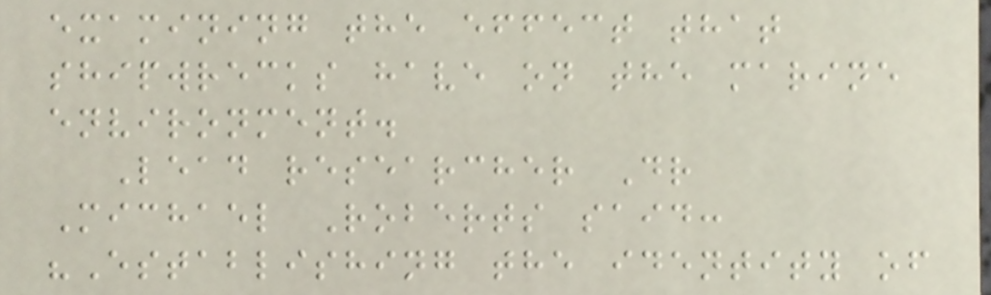examining the effect that
shipwrecks have on the marine
environment.
Lead researcher Dr
Michael Roberts said:
"Establishing the identity of
